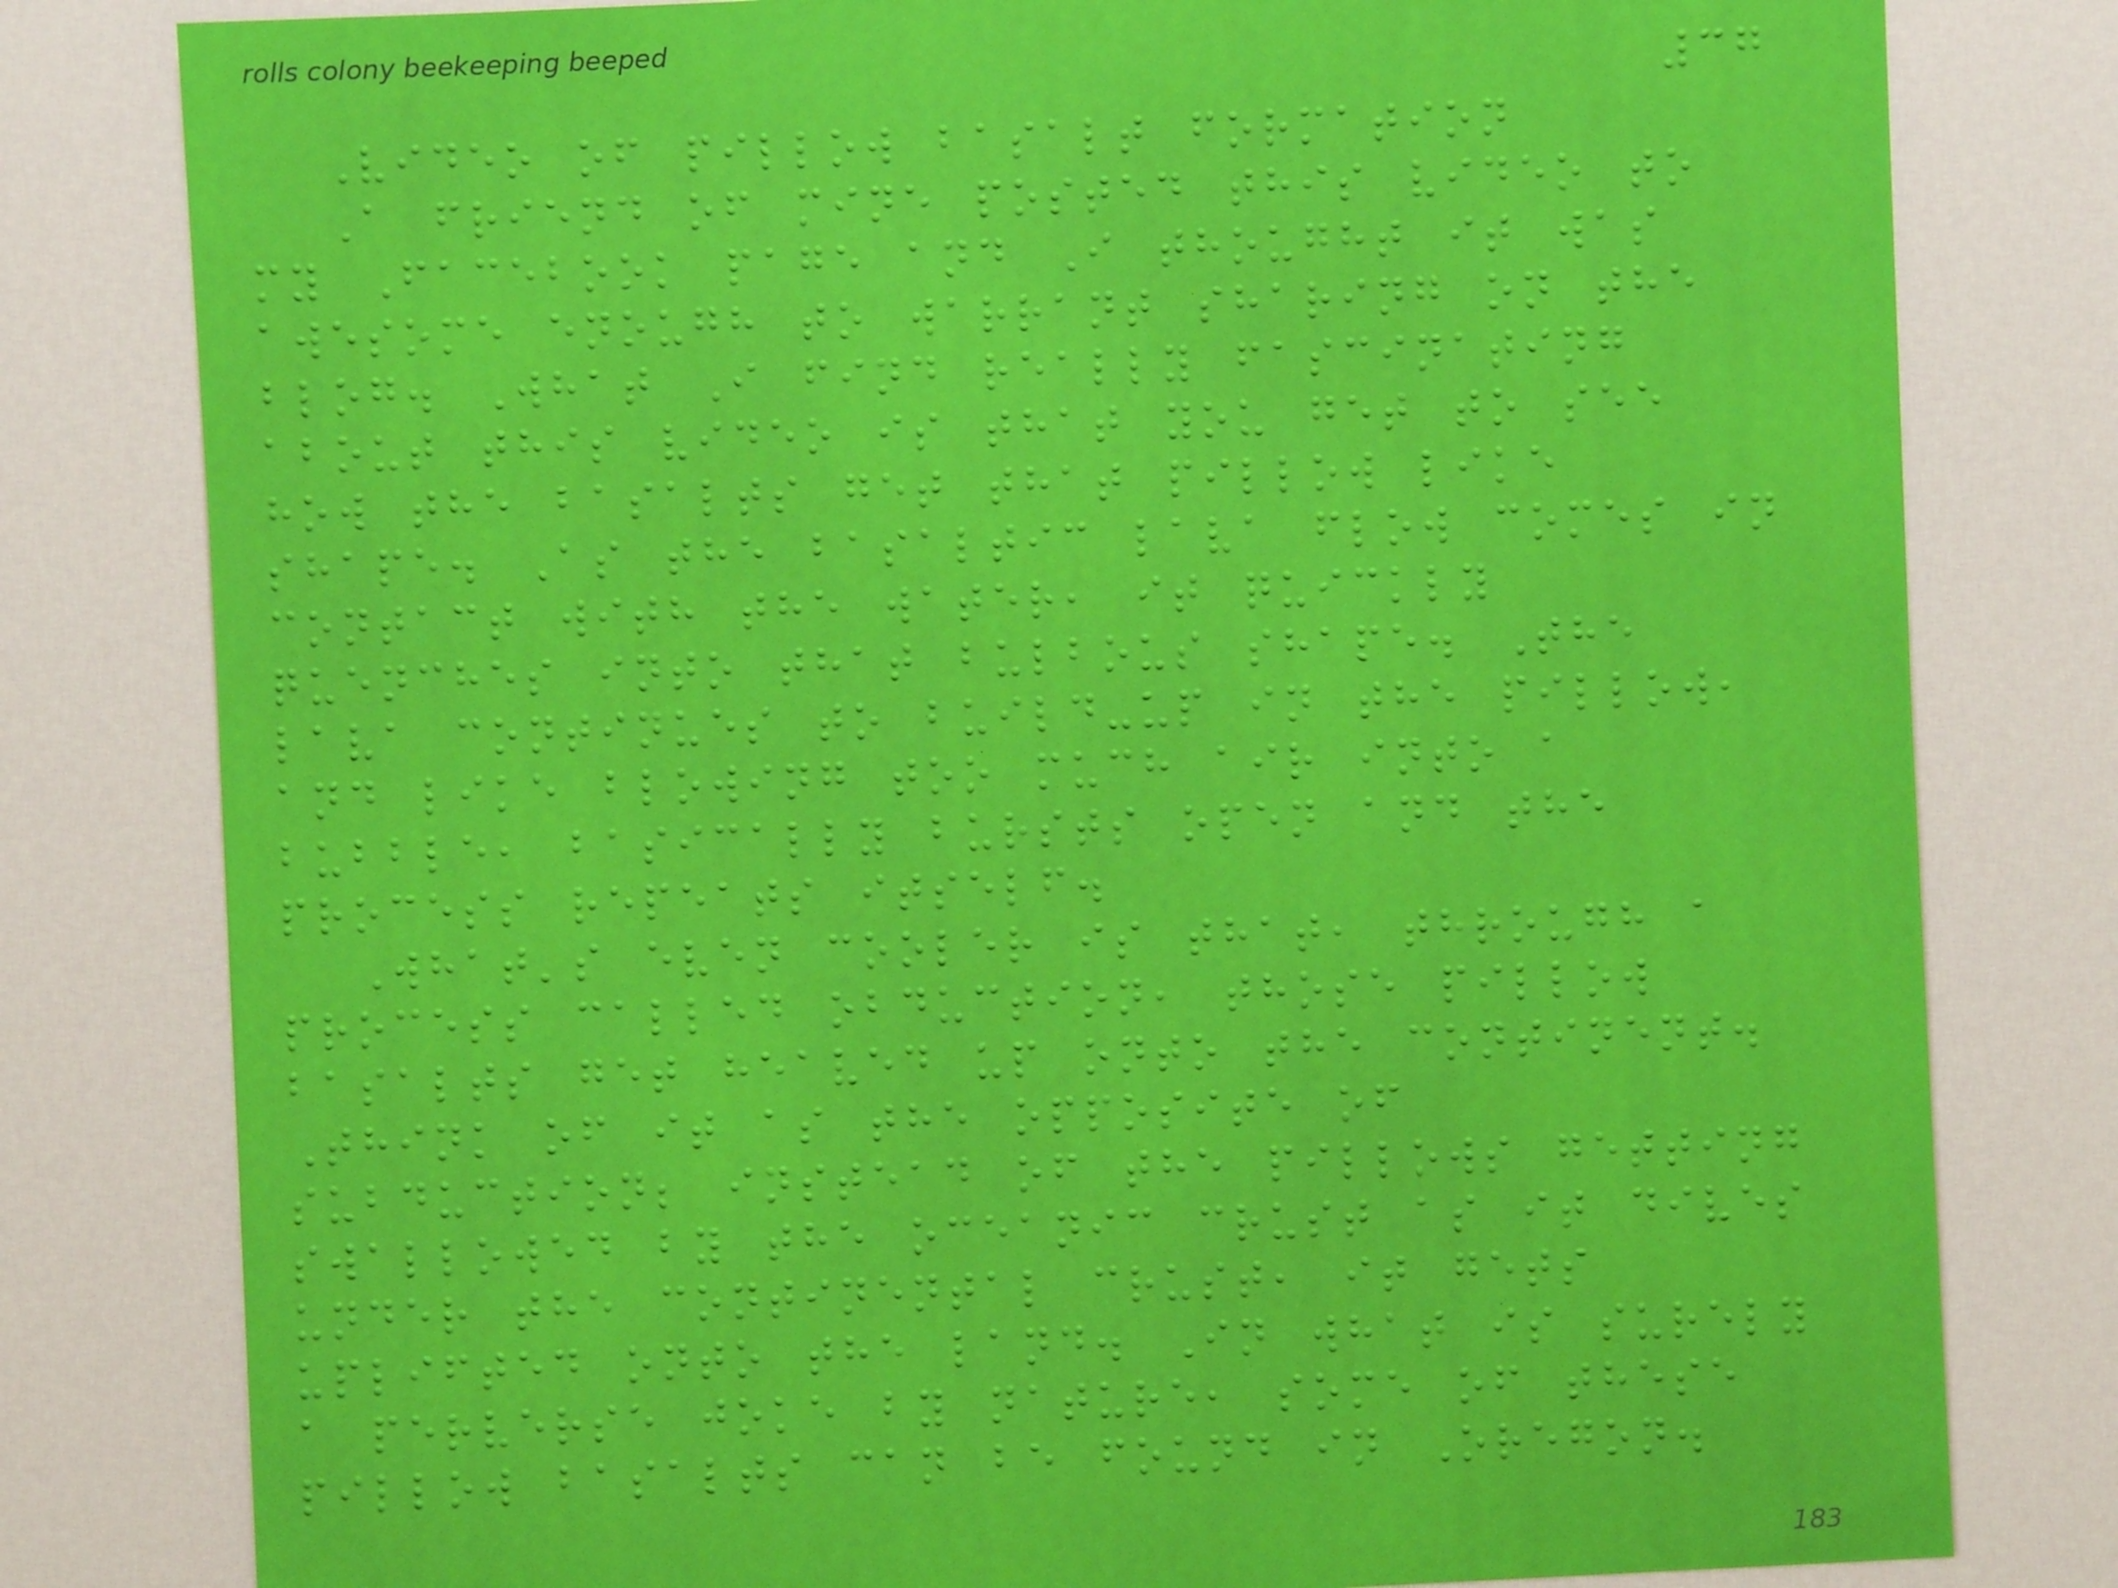37
Video of pillow basalt formation
A friend of mine posted this video to
my Facebook page and I thought it was
awesome enough to warrant sharing on the
blog. What I find really fascinating
about this video is that you get to see
how the basalts get that pillow like
shape. As the basaltic lava flow comes in
contact with the water, it quickly
quenches into that bulbous shape. The
lava continues to build-up in the pillow,
and like blowing too much air into a
bubble, basically bursts open and the
process repeats itself.
What's even cooler is that, through a
process called obduction, those pillow
basalts get heaved up onto the continent.
Think of it as the opposite of
subduction; instead of the pillows getting
swallowed by the oceanic crust as it dives
under the continental crust, it gets
uplifted onto the land. In what is surely
a perverse joke by nature, some of these
pillow basalts can be found in Oregon.
